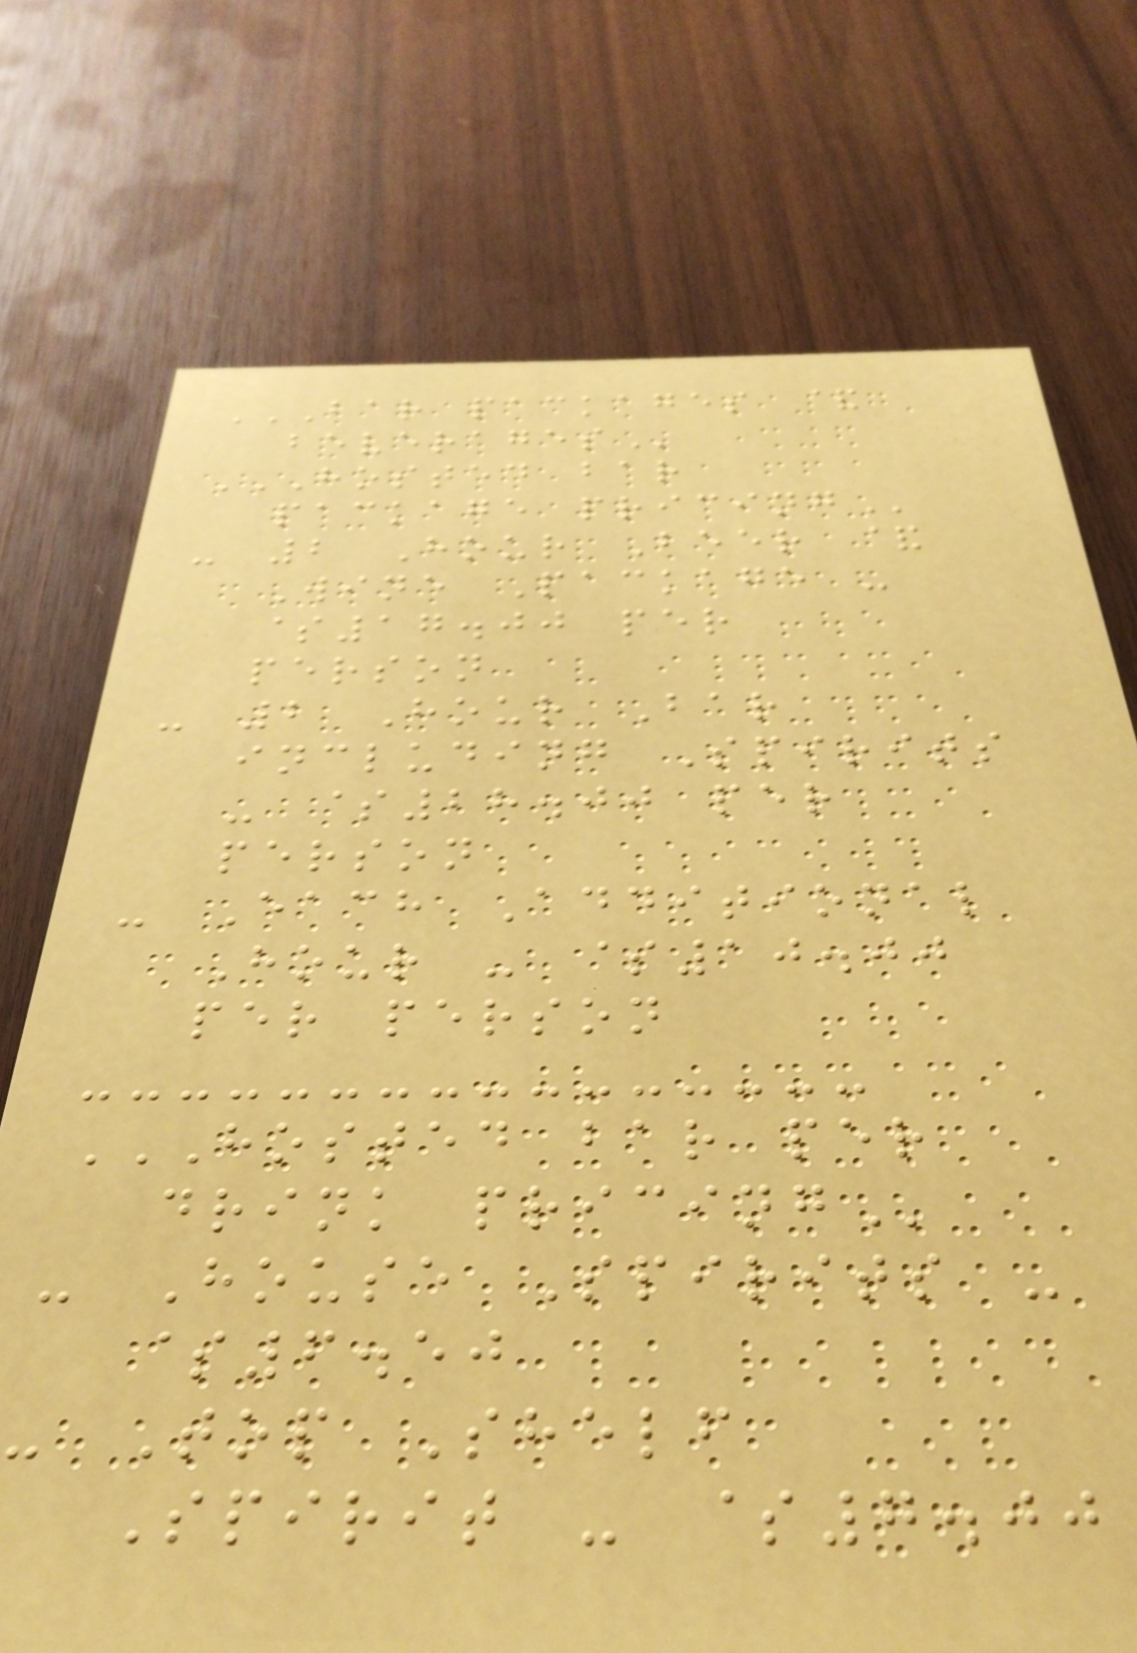BAR PACKAGES &
BEVERAGES
HOSTED BAR
PACKAGE PRICING
- 2 Hour Beer &
Wine Package -
$17.00 per
person
- 2 Hour Bar
including Spirits
- $28.00 per
person
- Each Additional
Hour - $10.00
per person
HOSTED BAR PER
DRINK PRICING
- House Spirits -
$6.50
- Top Shelf
Spirit - $7.00
